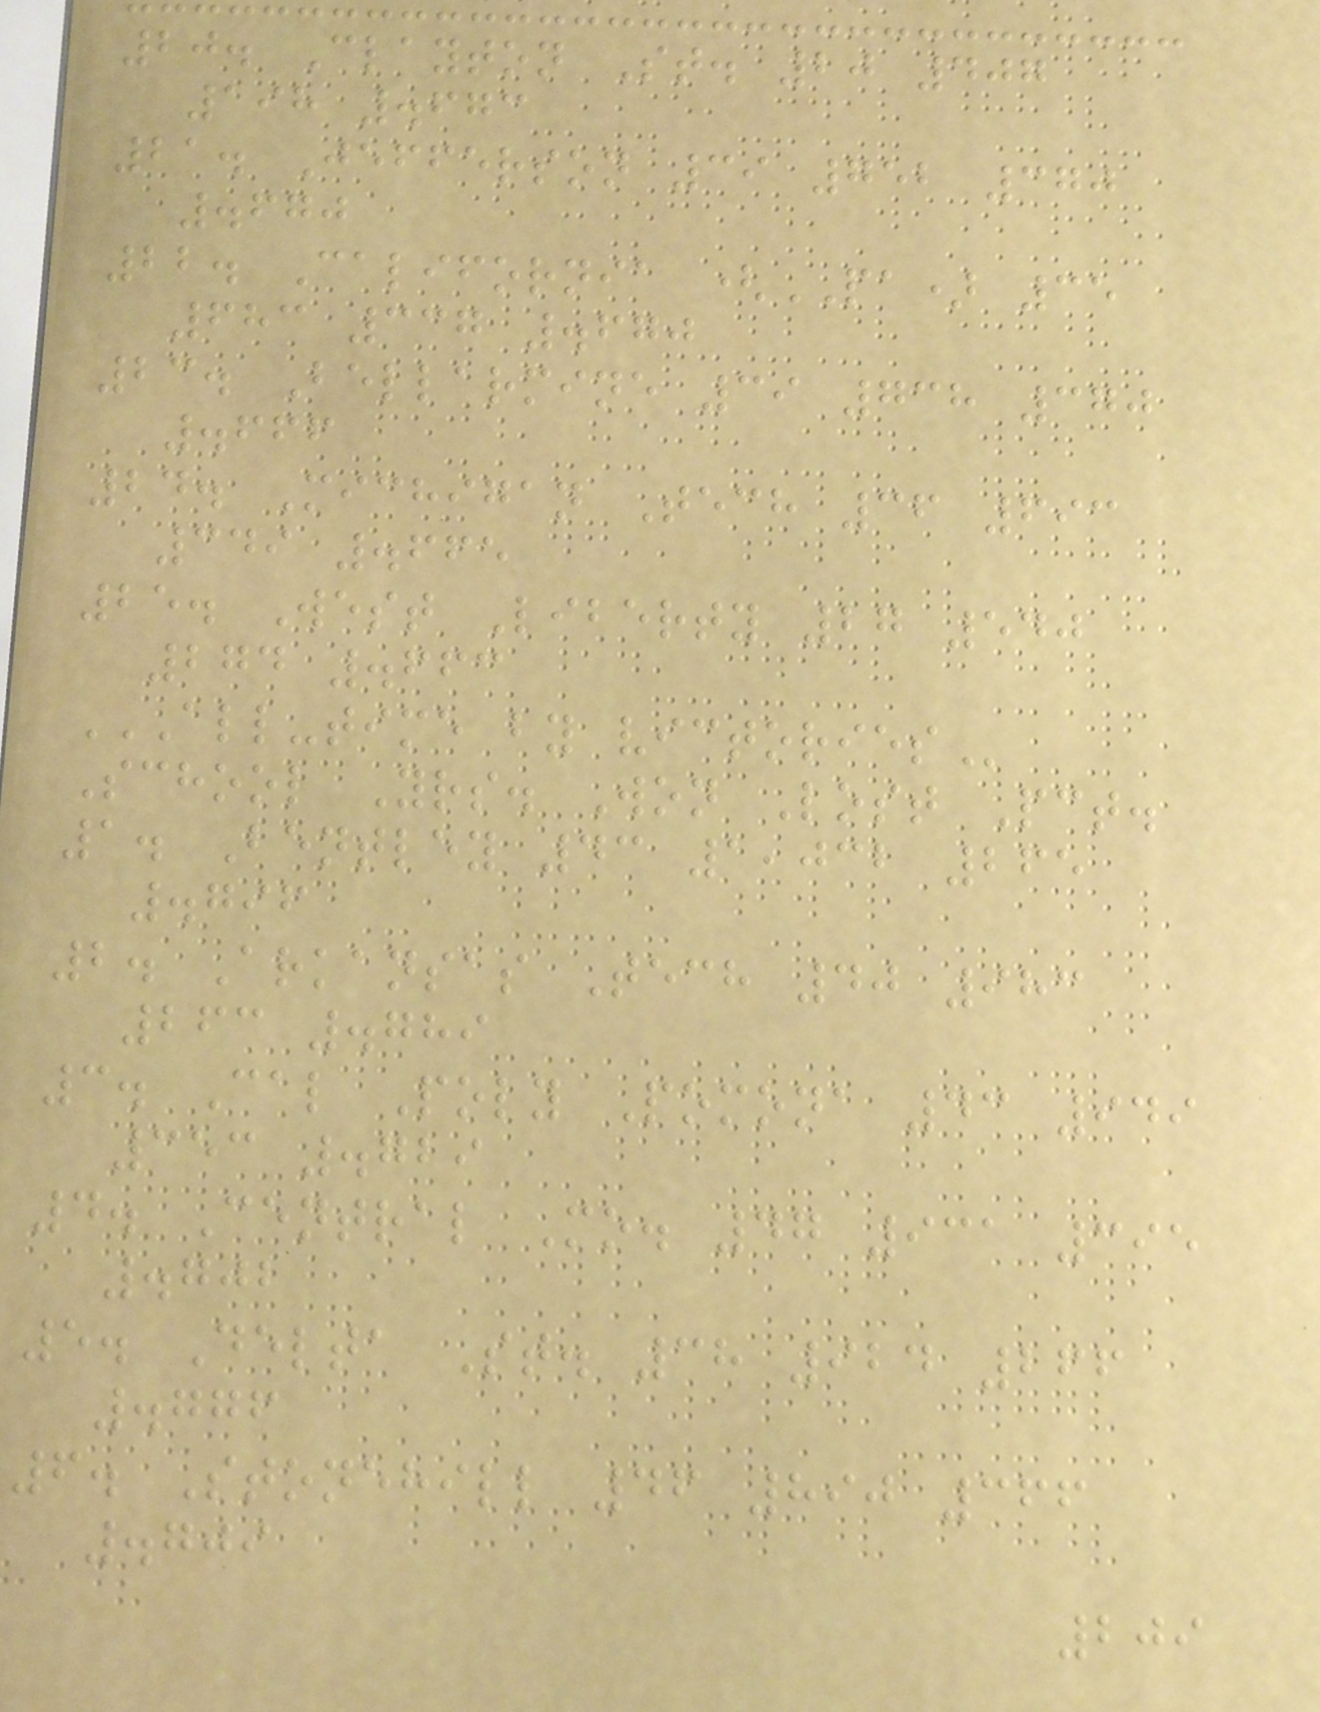20. Clayton St. 20 407
198 .673
21. Jefferson 39 752 370
.670
22. California (PA) 35
683 337 .670
23. Bellarmine 39 738 370
.666
24. Michigan Tech 36 693
349 .665
25. West Liberty 27 540
274 .663
ALL-TIME BY VICTORIES
School Yrs. Won Lost Pct.
1. Bentley 43 1,032 265
.796
2. Arkansas Tech 40 983
263 .789
3. Cal Poly Pomona 43 949
353 .729
4. Central Mo. 47 931 395
.702
5. Delta St. 38 924 266
.776
6. Stonehill 46 890 366
.709
209
